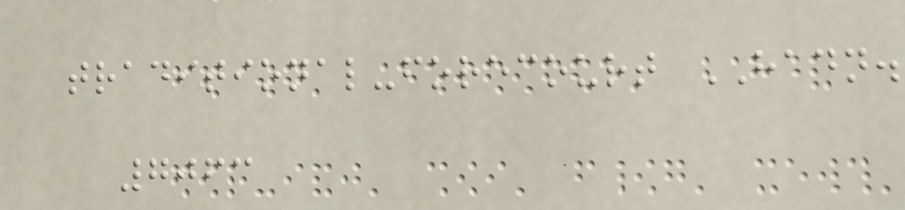traditional-forecourt HADN.
7063
